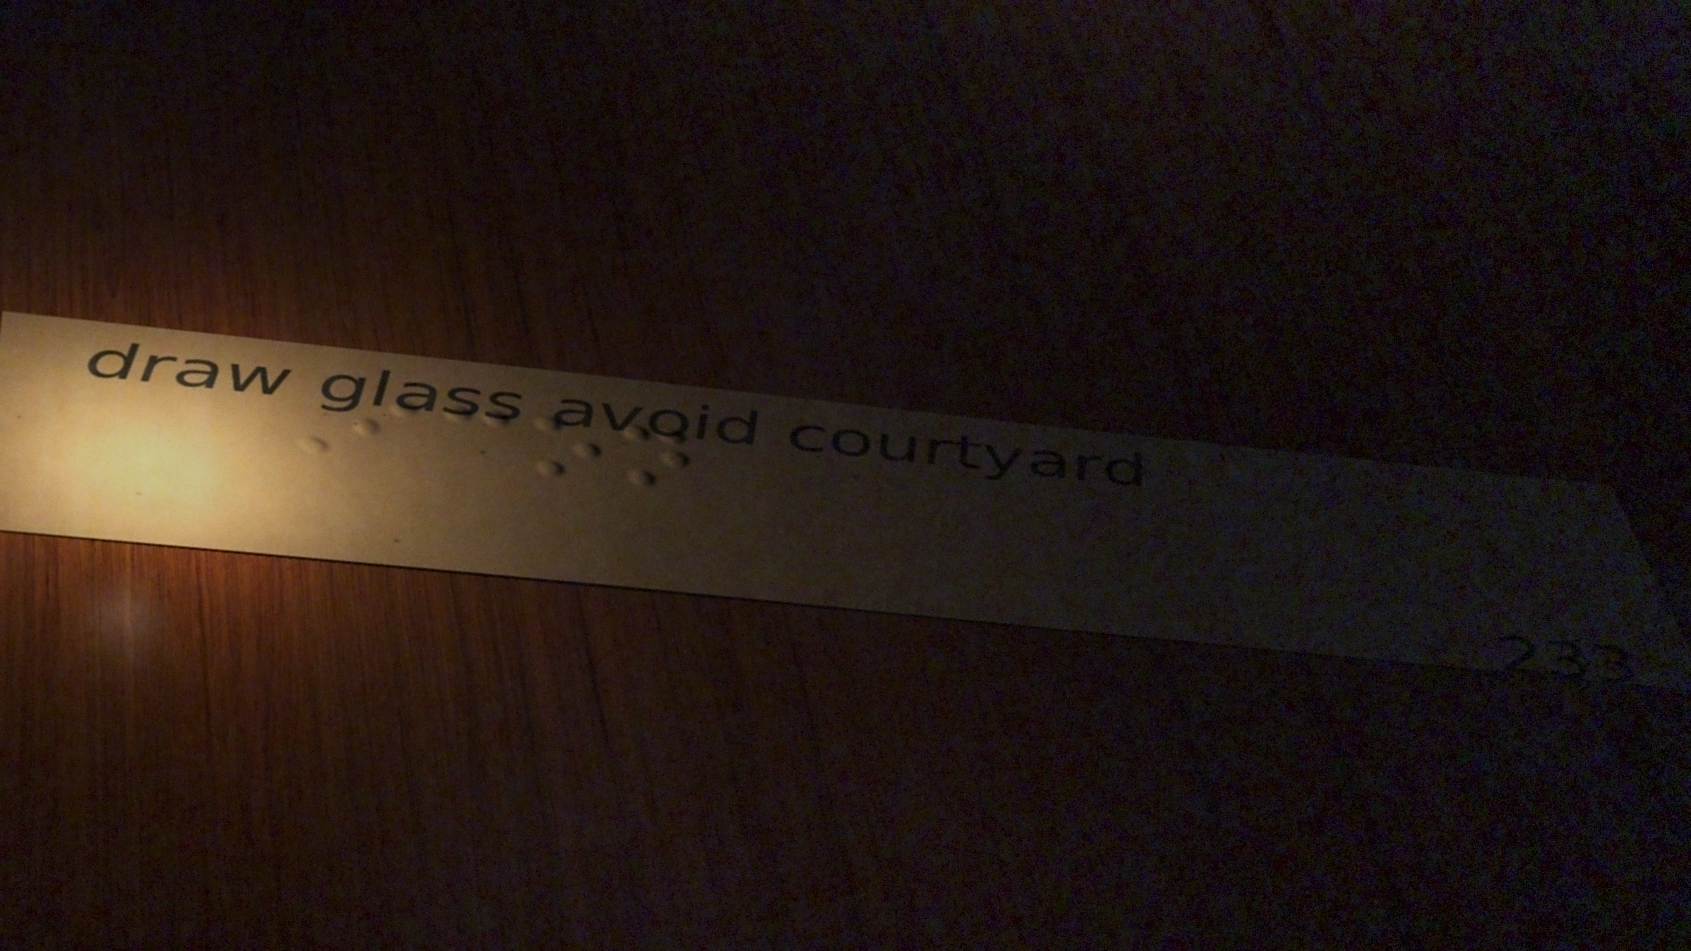Icon
